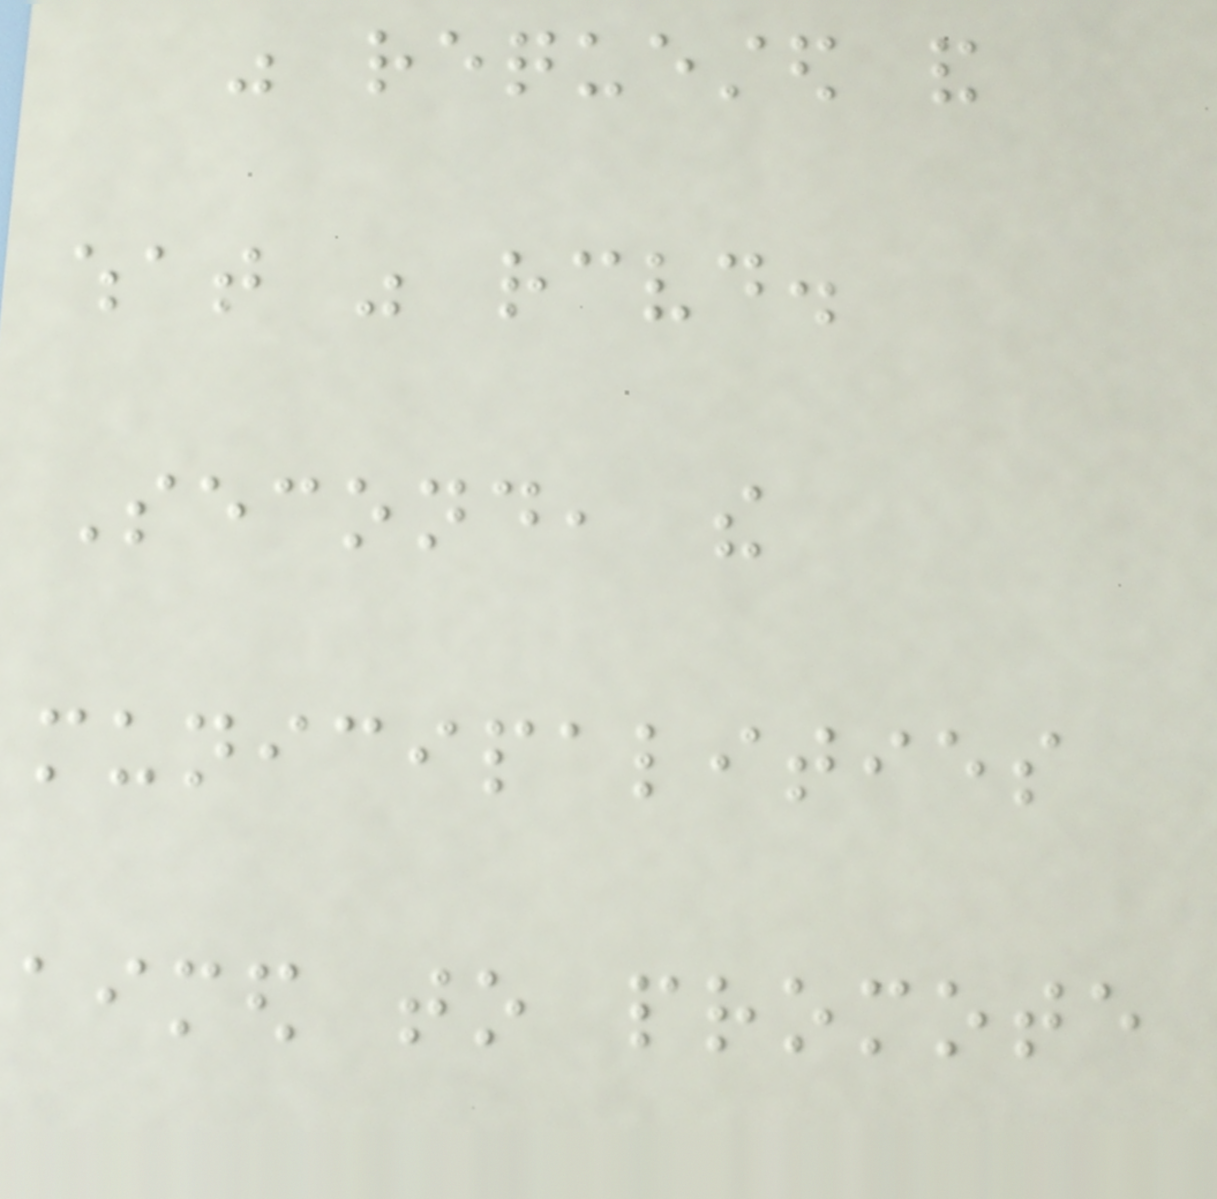was requested and
what was received.
Second, the
municipalities
aimed to promote
